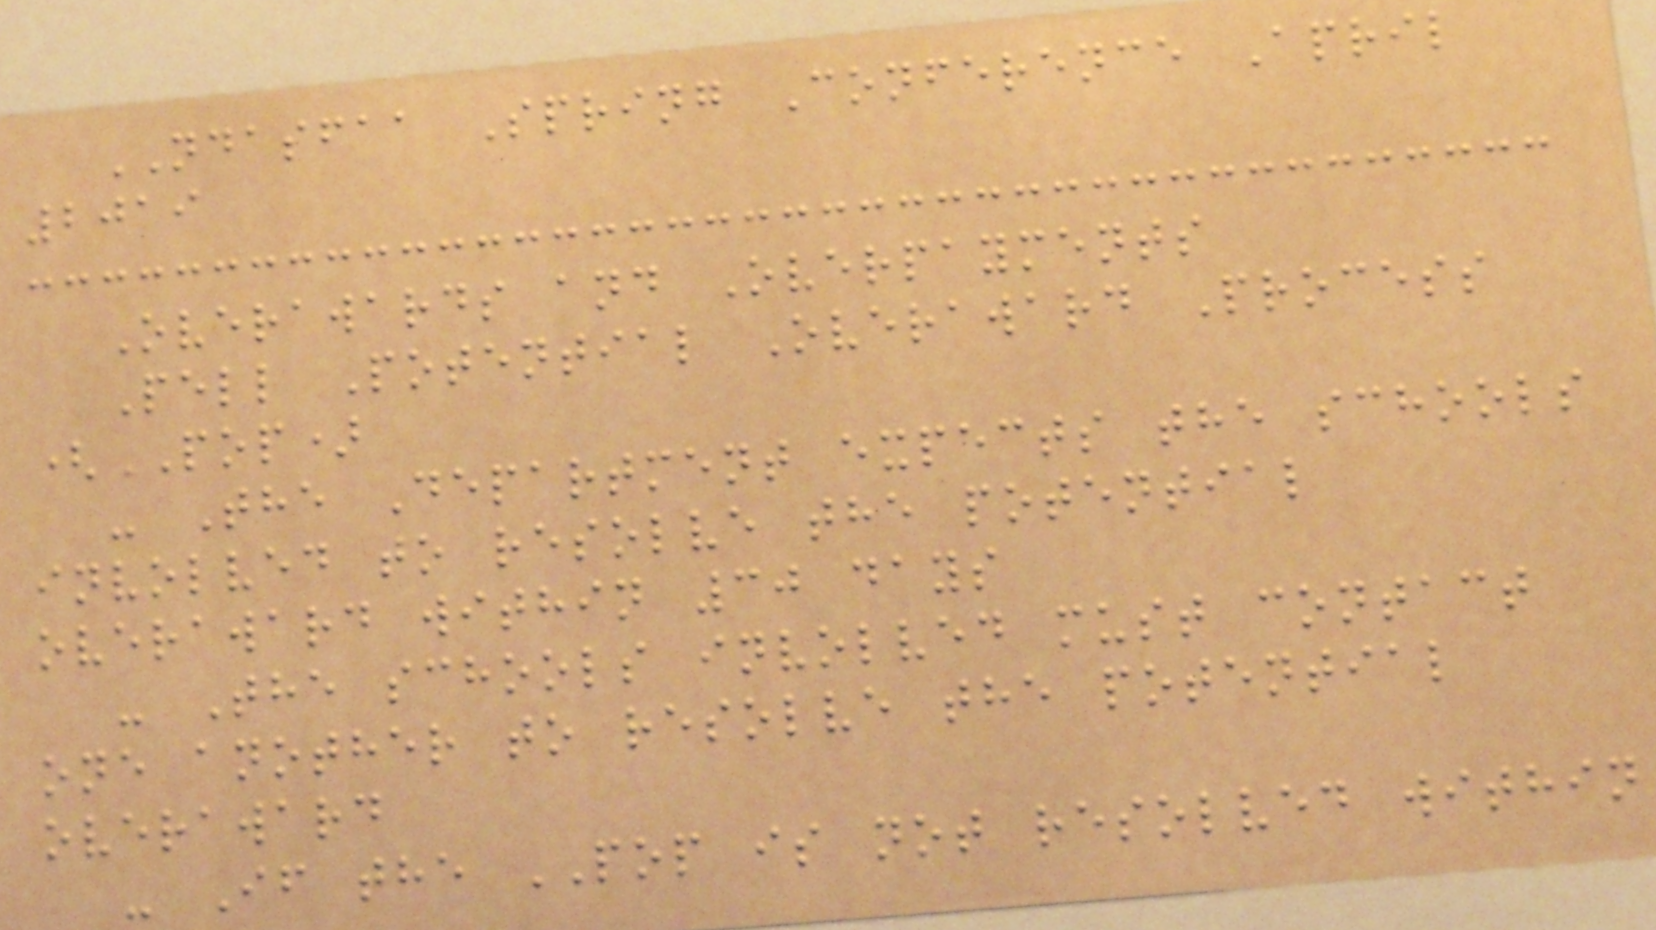NDASFAA Spring Conference April
2019
Overawards and Overpayments
Pell Potential Overaward Process
(POP)
- The Department expects the schools
involved to resolve the potential
overaward within 30 days
- The schools involved must contact
one another to resolve the potential
overaward
- If the POP is not resolved within
